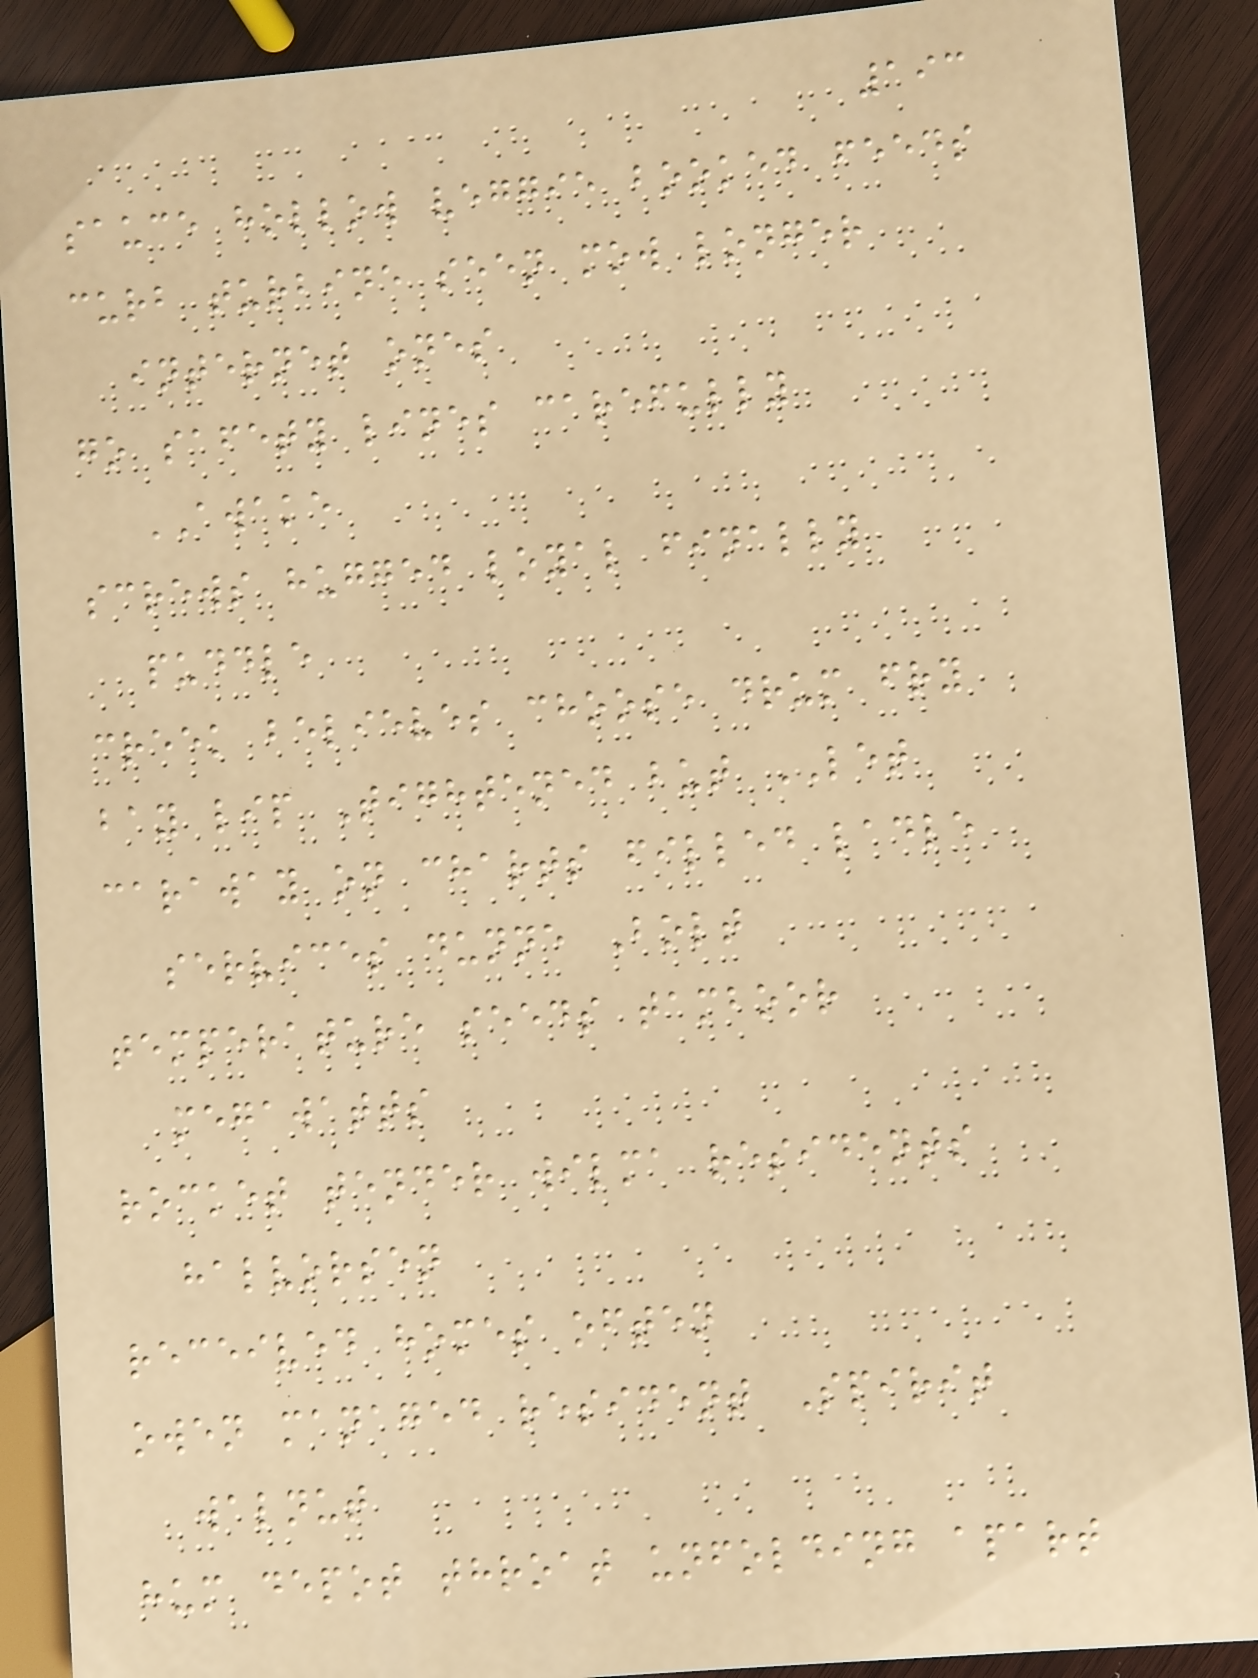193
sauce hollow veggie booked feeds
curb turbine seen mow longer
internet ones
go safety lines carefully
AWAKE
screws hugged loyal finally
puddle
creek believes choose drum fry
bay lip Tightened but LET
caraway on charts filled ladle
services dunne Bolt
temperature seeds tamboor
megawatts
rocket tender wilma residents
halvorsen
received homes often
owen managed resident Spirit
walnut
hum depot throat unfolding apart
